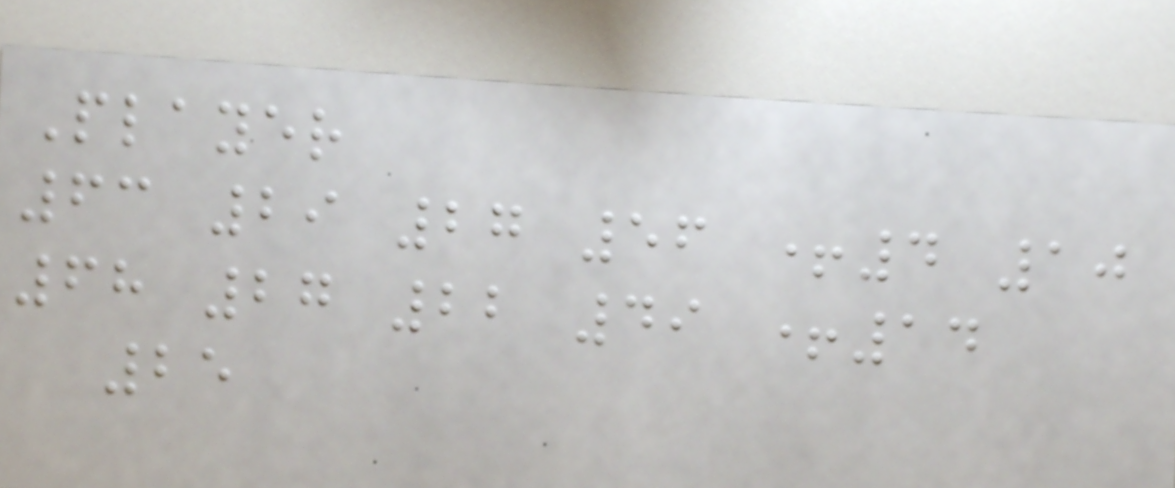Player
63 29 27 56 +4 10
68 27 22 49 +14
25
